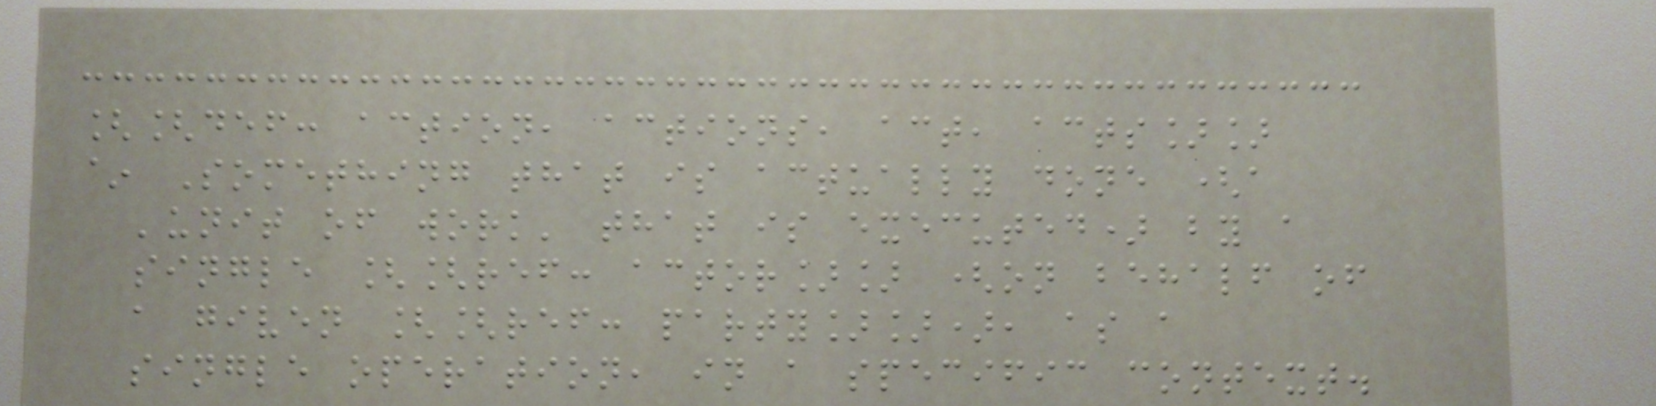[[def: action, actions, act, acts]]
~ Something that is actually done (a
'unit of work' that is executed) by a
single [[ref: actor]] (on behalf of
a given [[ref: party]]), as a
single operation, in a specific context.
